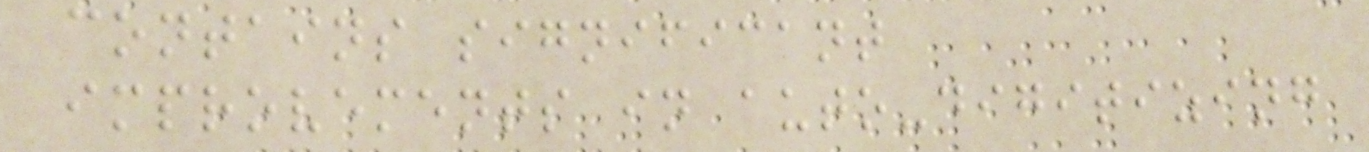contains significant
improvements in auto-digitizing
